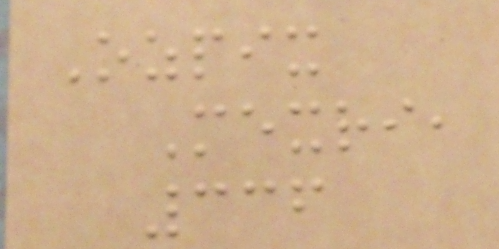Ozpix
Mexri,
336
